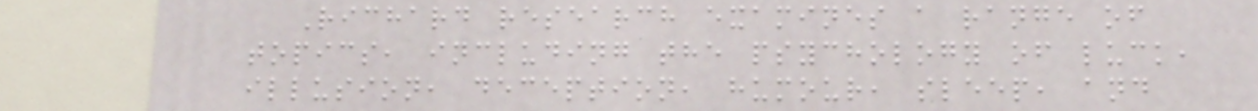Richard research examines a range of
topics, including the psychology of luck,
illusion, deception, humour, sleep, and
